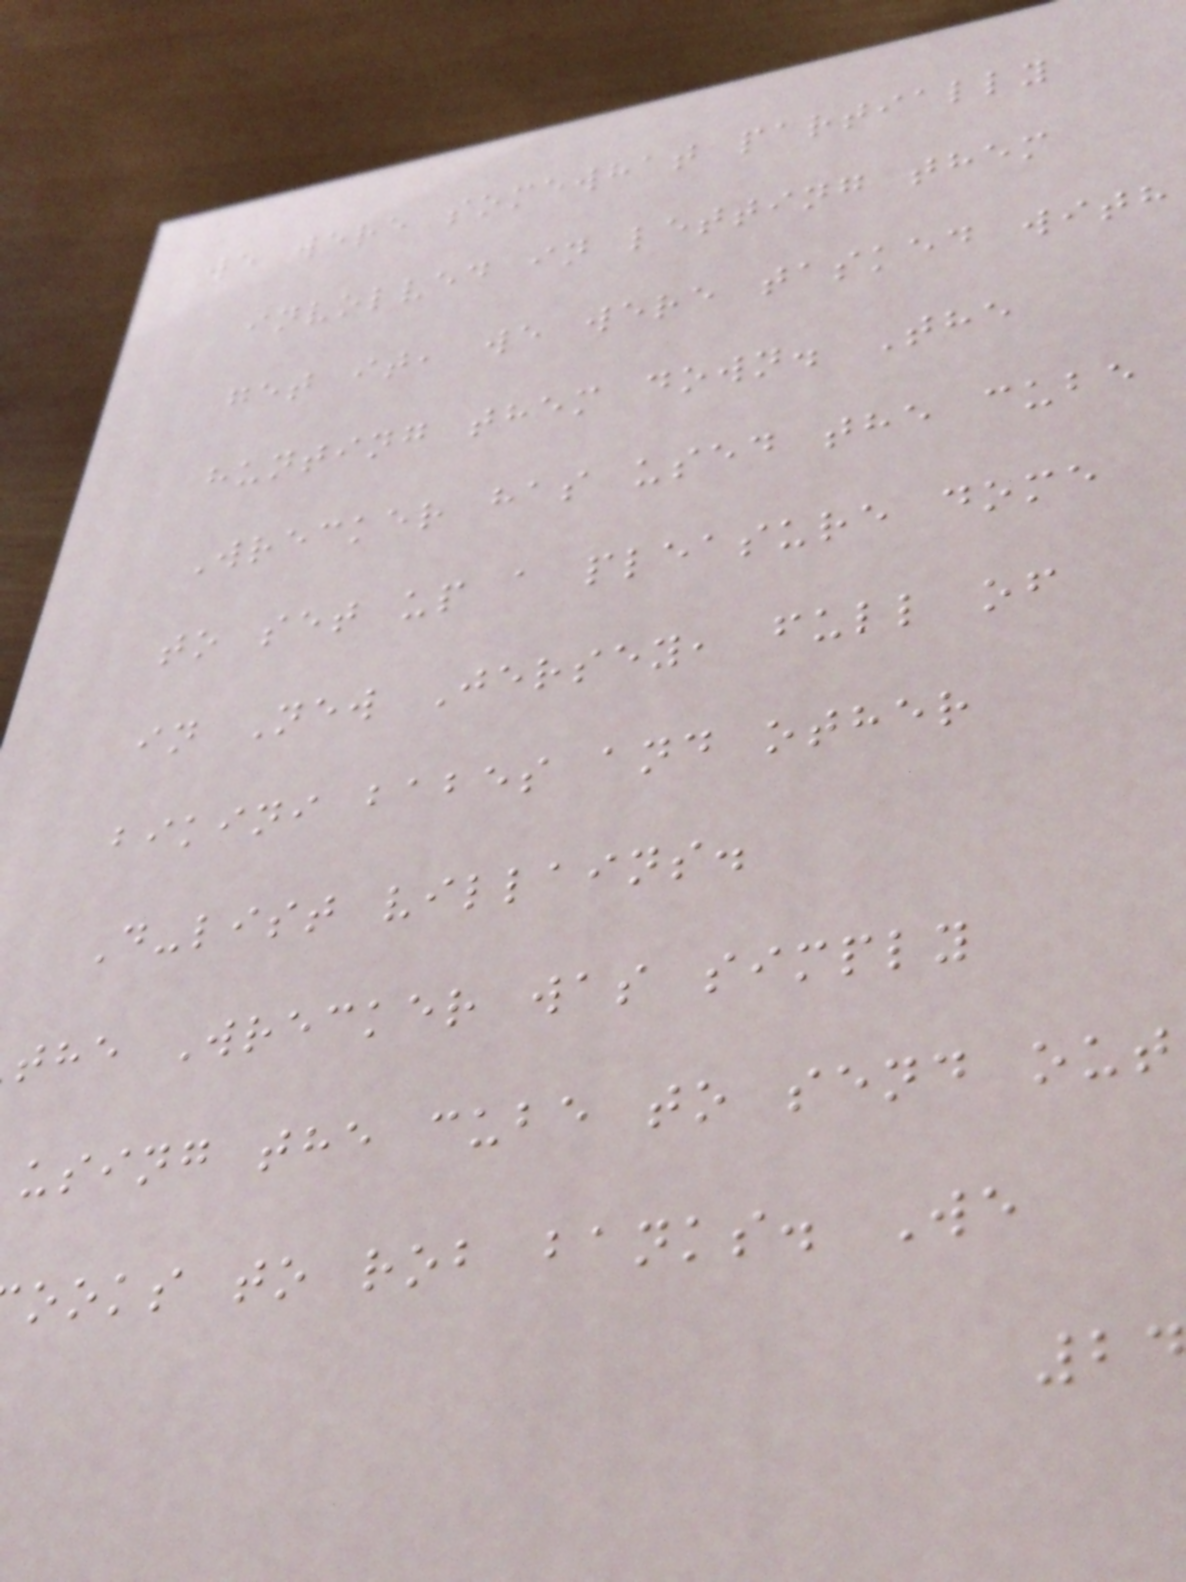we were somewhat partially
involved in letting them
get it, we were tasked with
hunting them down. The
Wrecker has used the cube
to set up a pleasure dome
in New Jersey, full of
bikini babes and other
D-list villains.
the Wrecker was simply
using the cube to send out
ooks to rob banks. We
